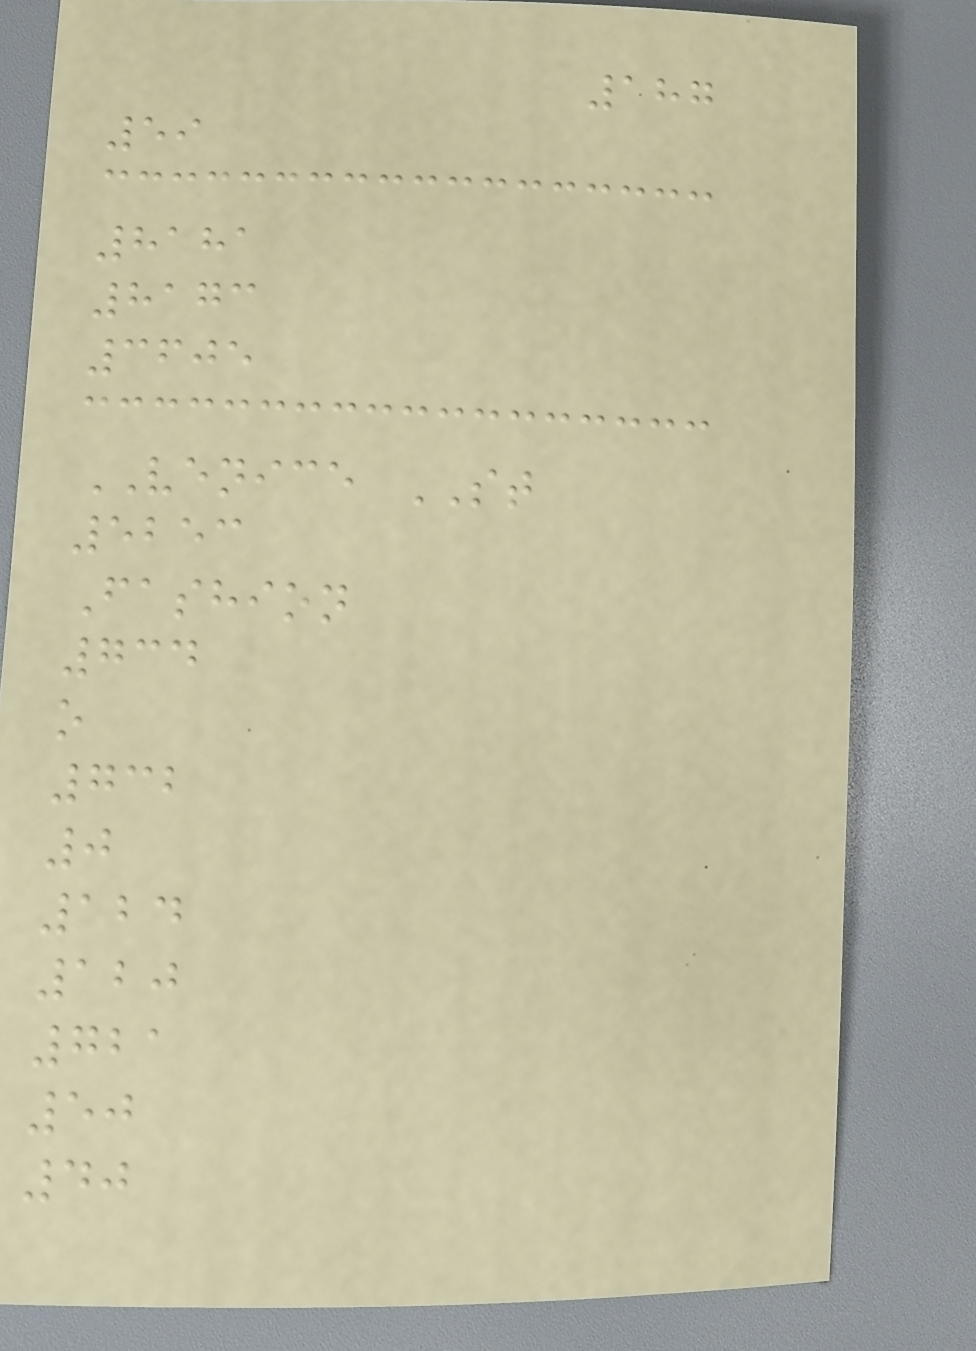187
59
8181
8173
3605
VENICE ST
5253
Fashion
734
o
732
0
124
120
721
50
40
